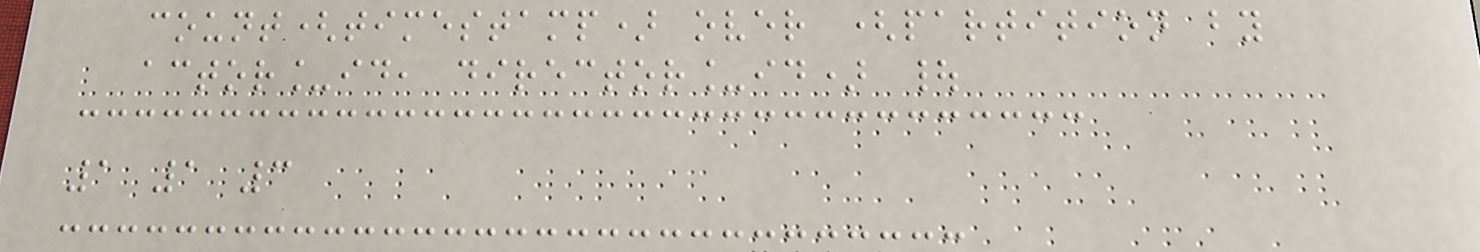count(timestamp) over (partition by
actor_id, director_id) |
1 1 3
